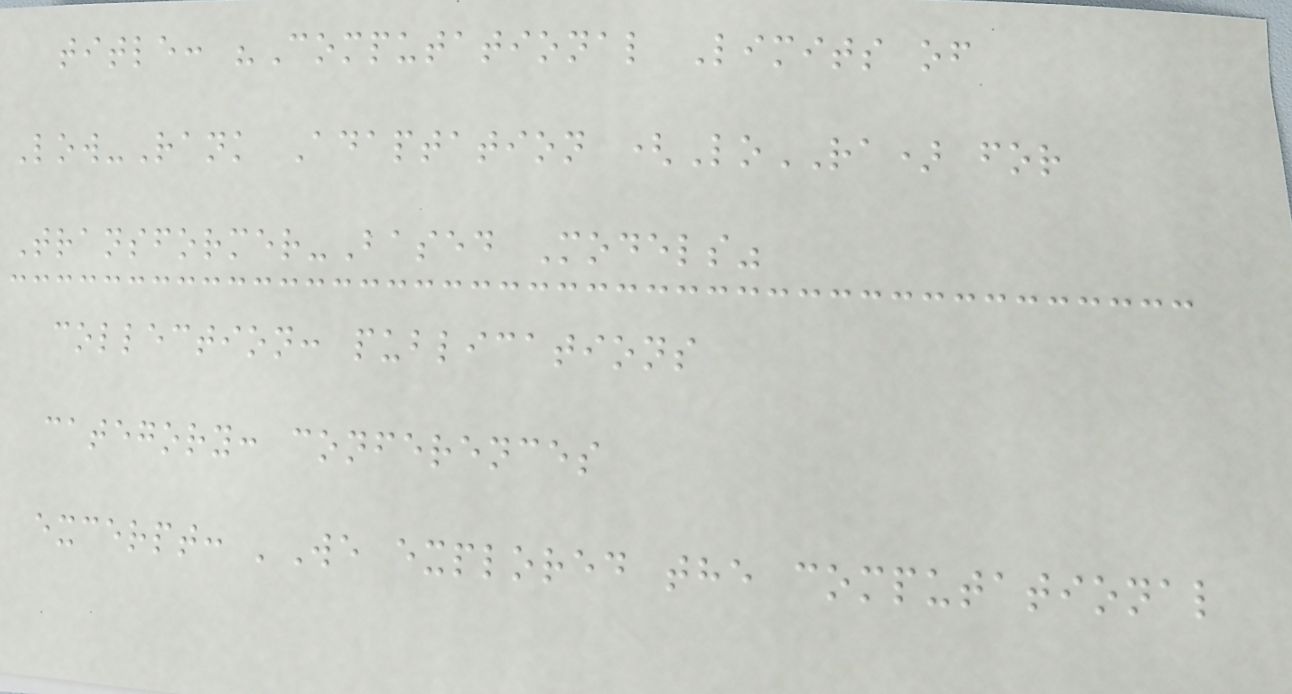title: "Computational Limits of
Low-Rank Adaptation (LoRA) for
Transformer-Based Models"
collection: publications
category: conferences
excerpt: 'We explored the computational
